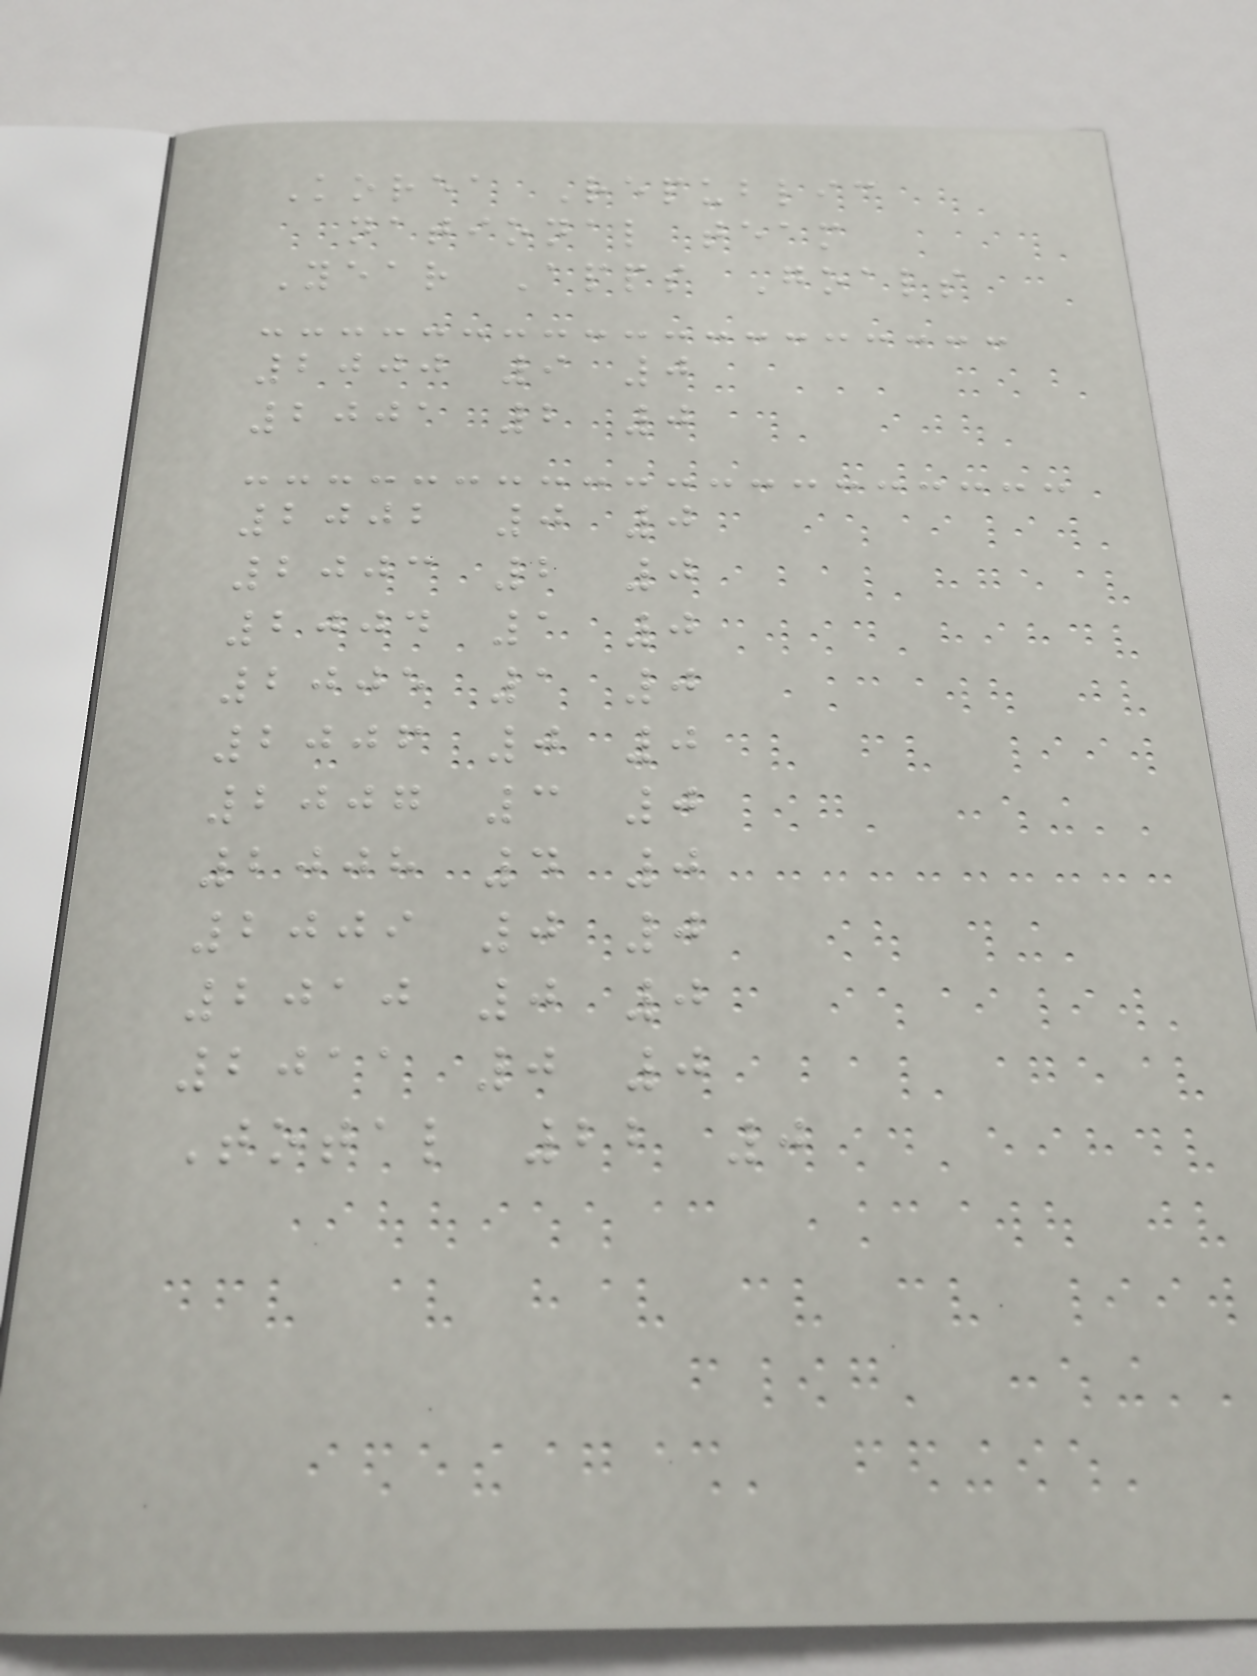Korea Republic
national team
Year Apps Goals
2000 9 0
2001 2 0
2002 0 0
2003 2 0
2004 1 0
2005 1 0
2006 0 0
2007 3 0
2008 4 0
2009 0 0
2010 0 0
2011 0 0
Total 22 0
